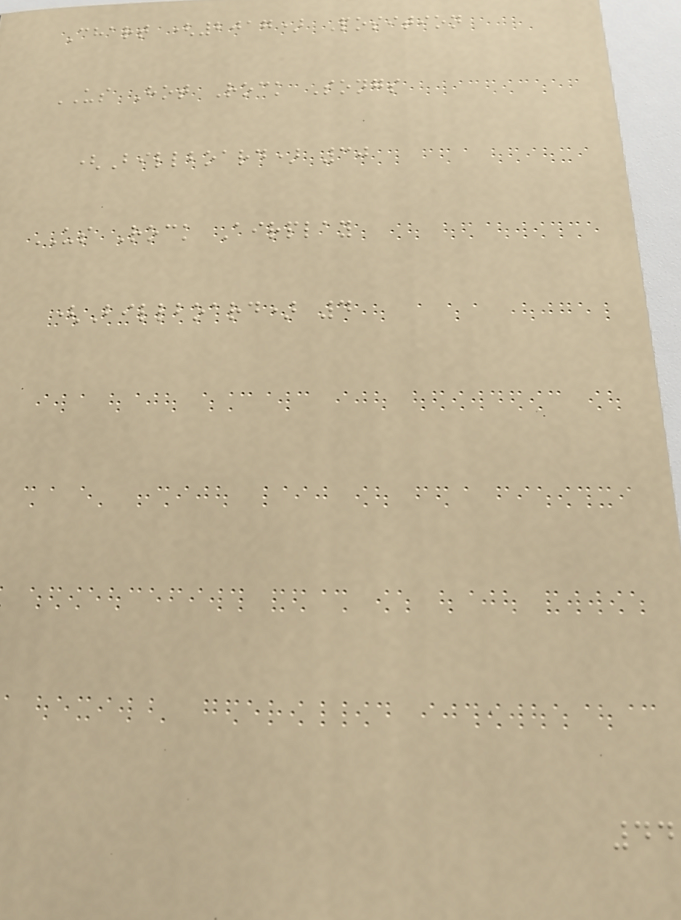Chart (2017) Position
US Hot Rock Songs
(Billboard) 30
US Rock Airplay
(Billboard) 4
44
